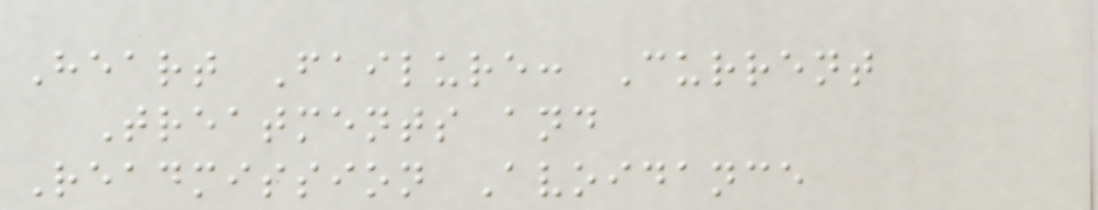Heart Failure: Current
Treatments and
Readmission Avoidance
